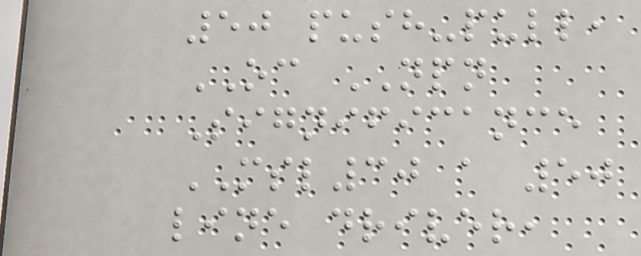50 push-pull,
OC NPN
Significance
MSL30 a 50
line driver,
